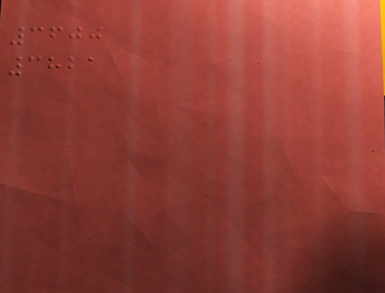3600
3821
